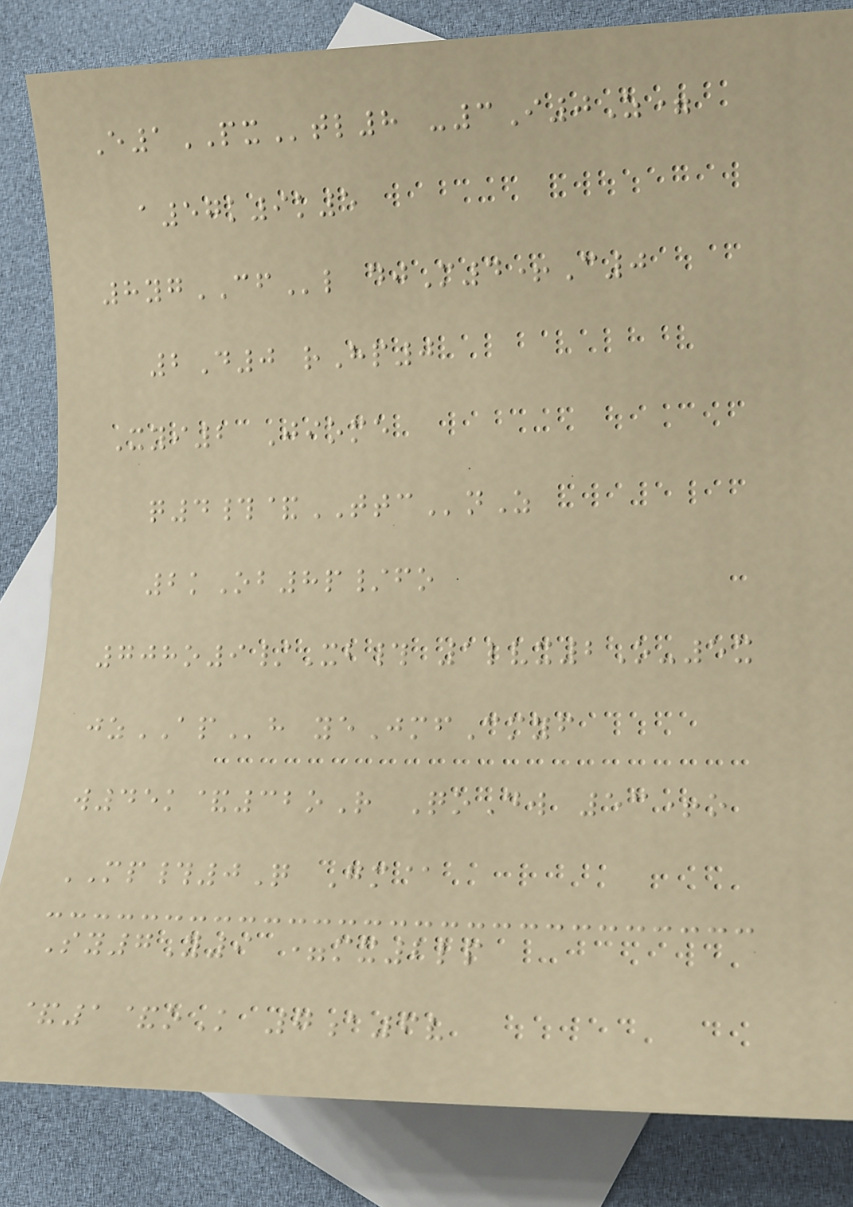E1PXtl8 -3I0Z=
a57k9k5
8ygCFl djM4+C0
2D0 rHp0
Xyi2 Jiome
q4#&TTCnZ
2kOb8p/fo
708o9/Xb# 1lvx2O-5x
jzAPh yeJmfCmyf
w45k&32oR QoDw 53+o
MP#0Q Gm@
Sy7Y9 =mx2lp
&1&oK 7a6v
